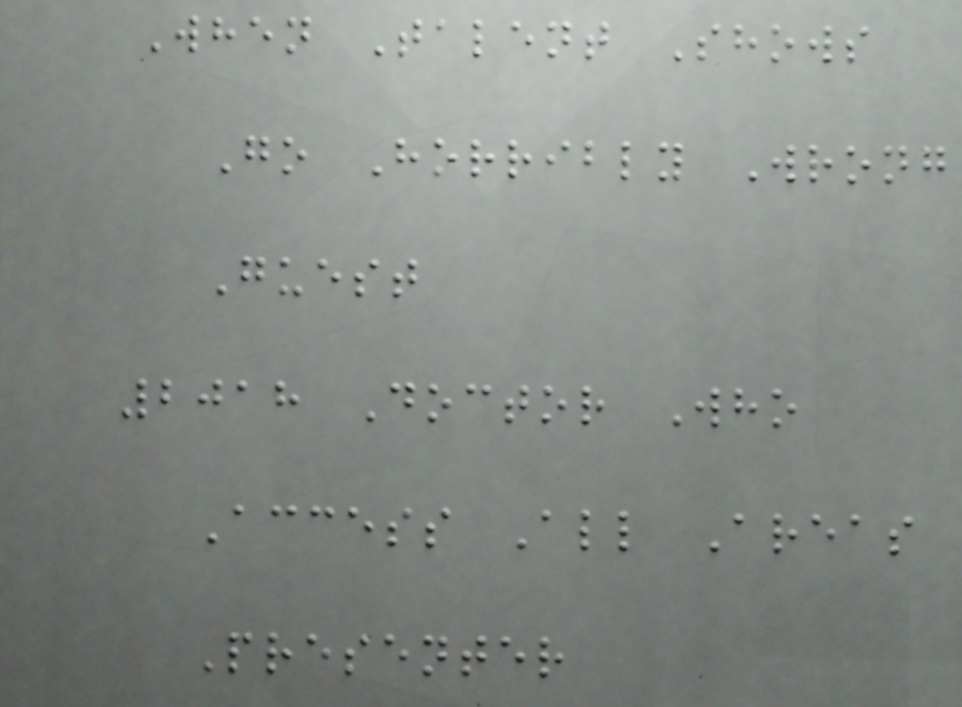When Talent Shows
Go Horribly Wrong
Guest
2018 Doctor Who
Access All Areas
Presenter
